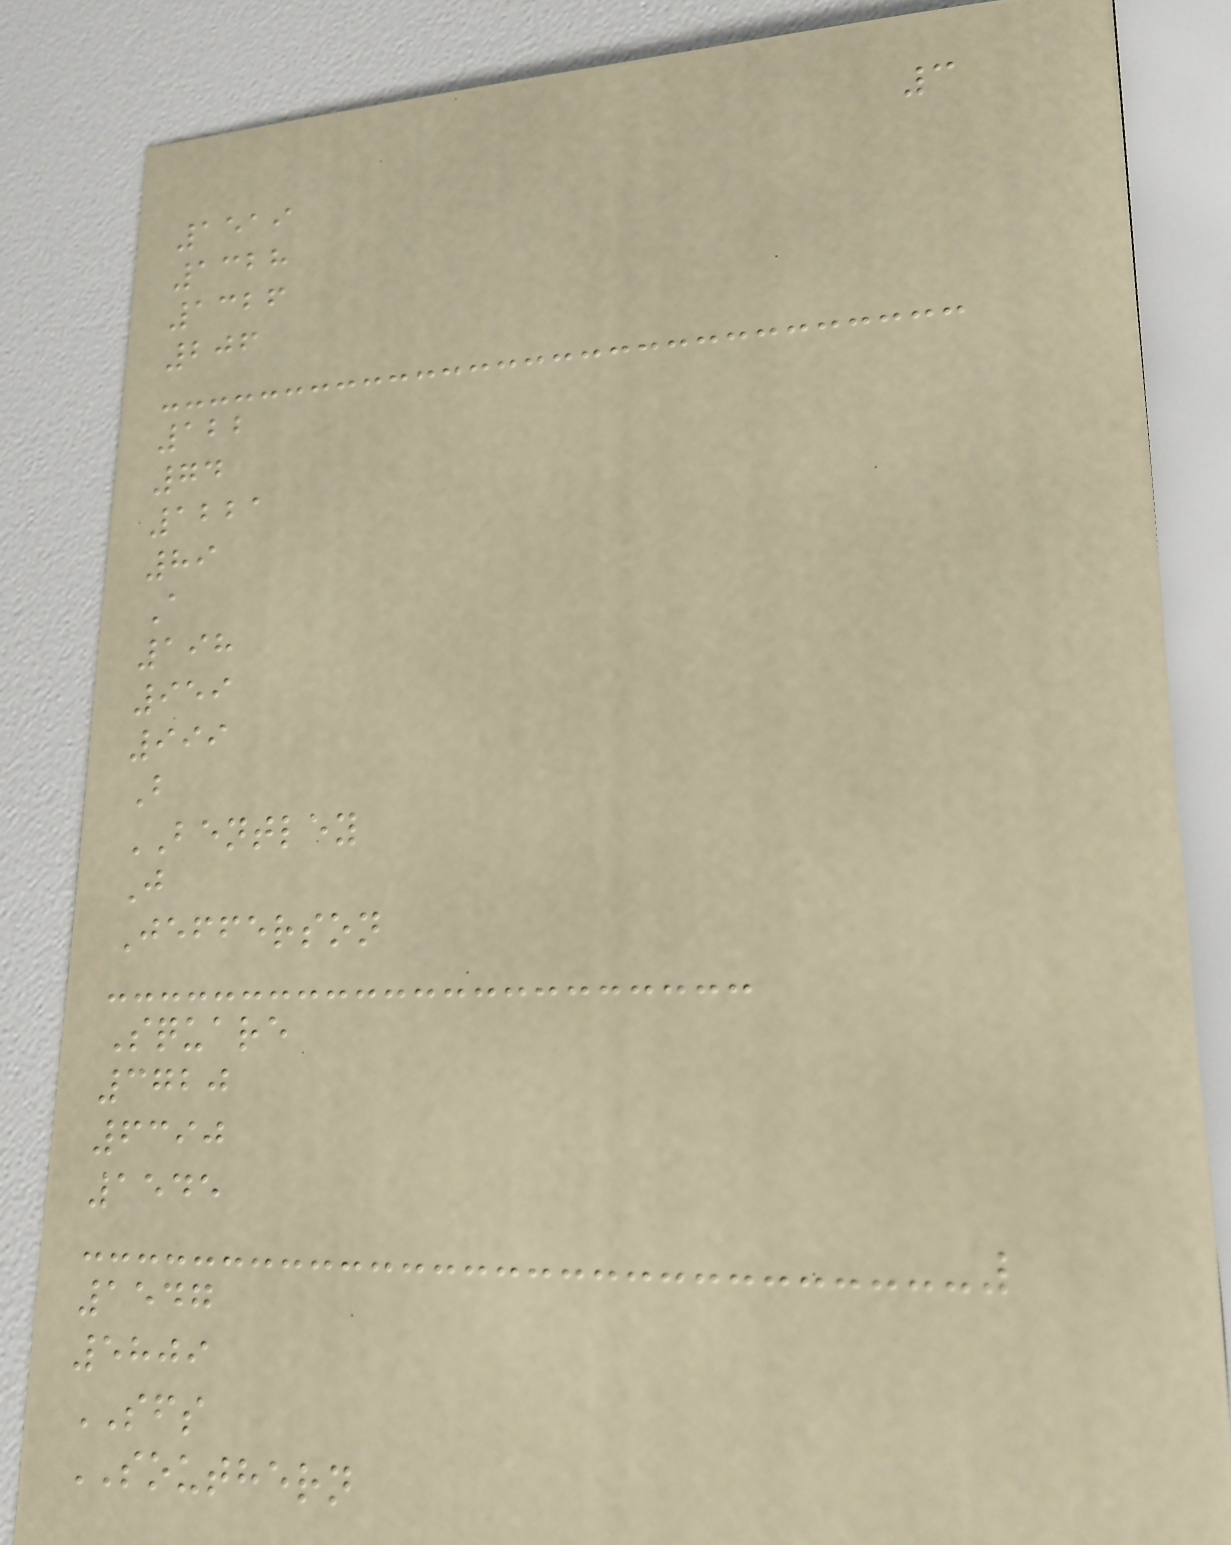3
1519
1328
1326
206
122
74
1221
89
A
198
959
999
B
BENTLEY
J
Jefferson
Square
3720
6390
1545
1547
5809
SFS
SOUTHERN
